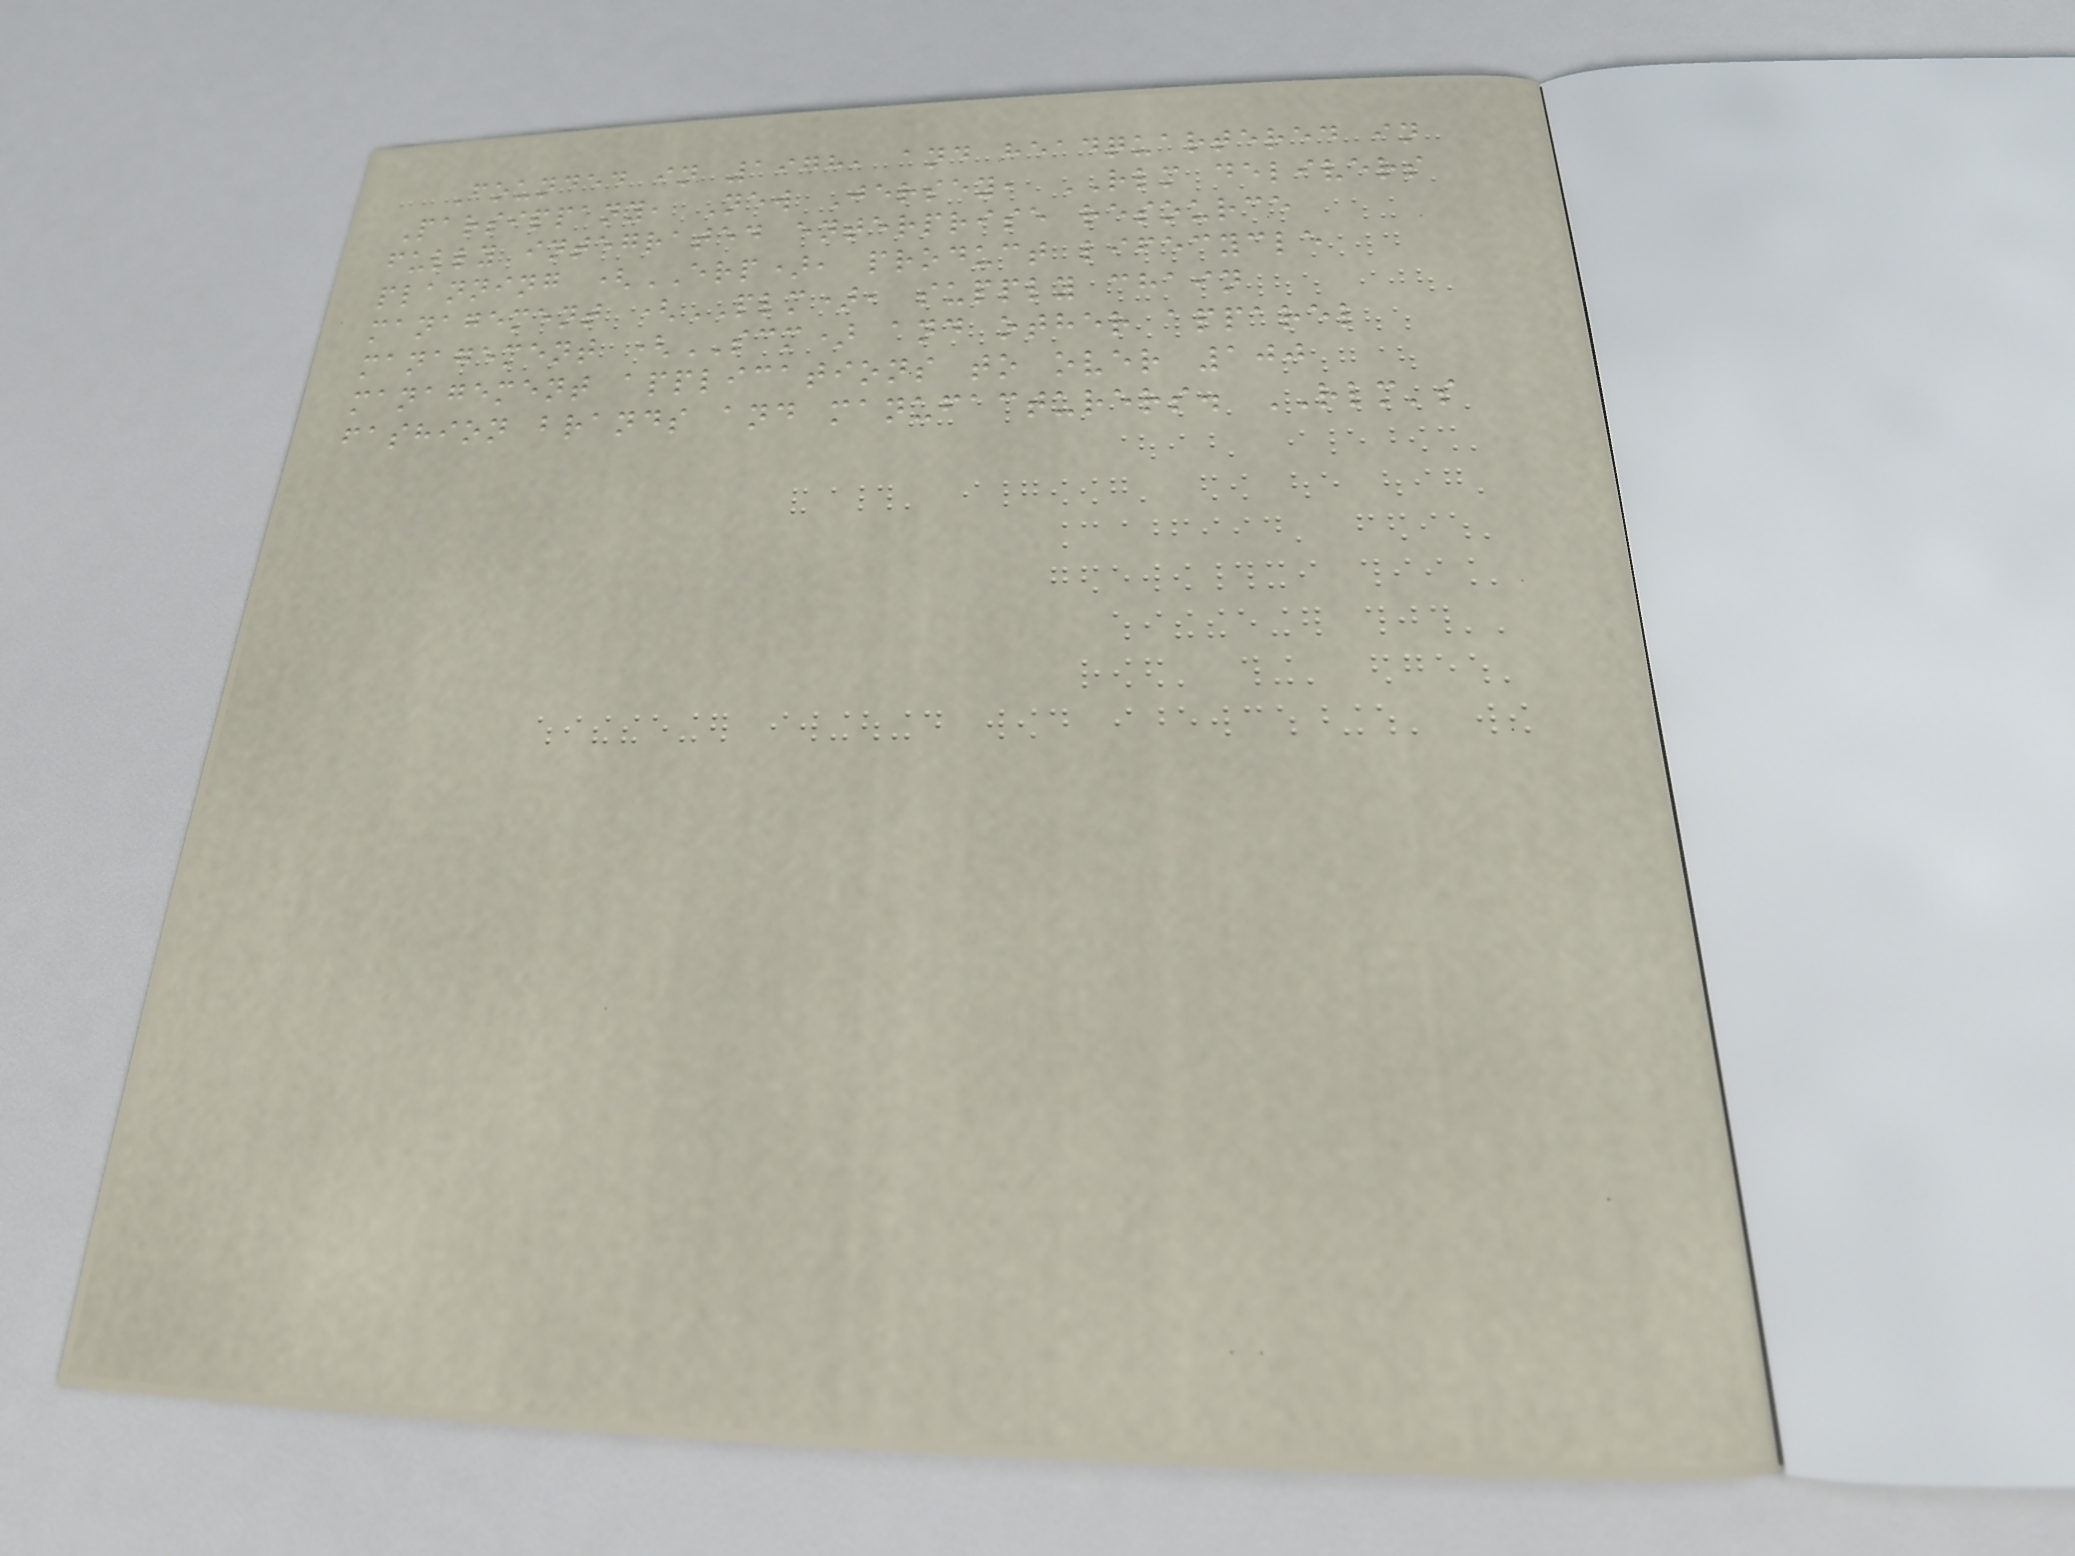Founded in 1978, and headquartered in
Parsippany, New Jersey, RLM delivers
fully integrated enterprise resource
planning (ERP), product lifecycle
management (PLM), supply chain
management (SCM) and other apparel
management applications to over 100
fashion brands and manufacturers. RLM's
